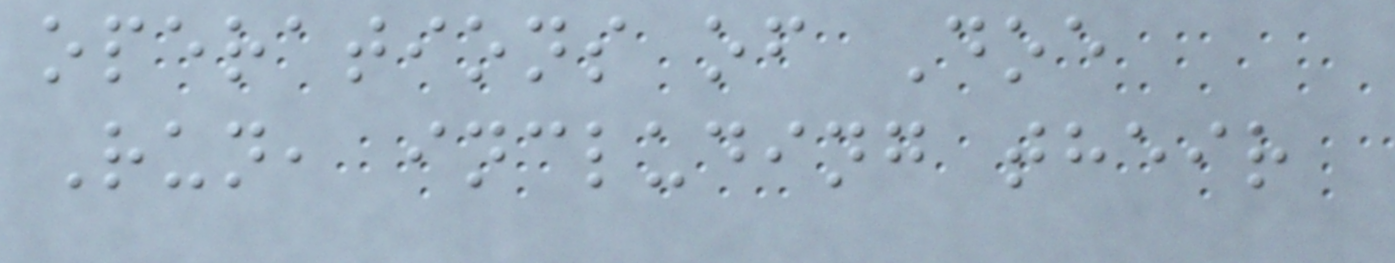operations of Doe
Run, including their
